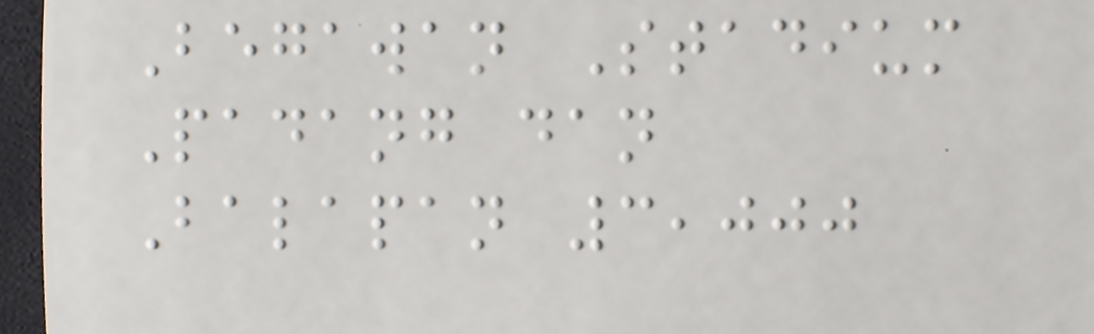Begawan Stadium
Padang dan
Balapan 3,000
